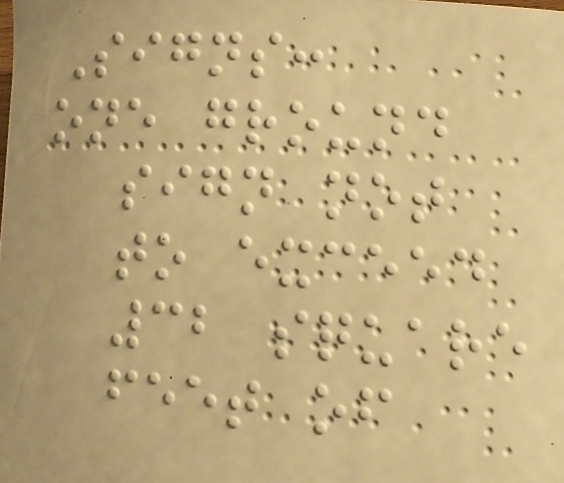Signs:
one ground
sign not
to exceed
32 square
feet of
